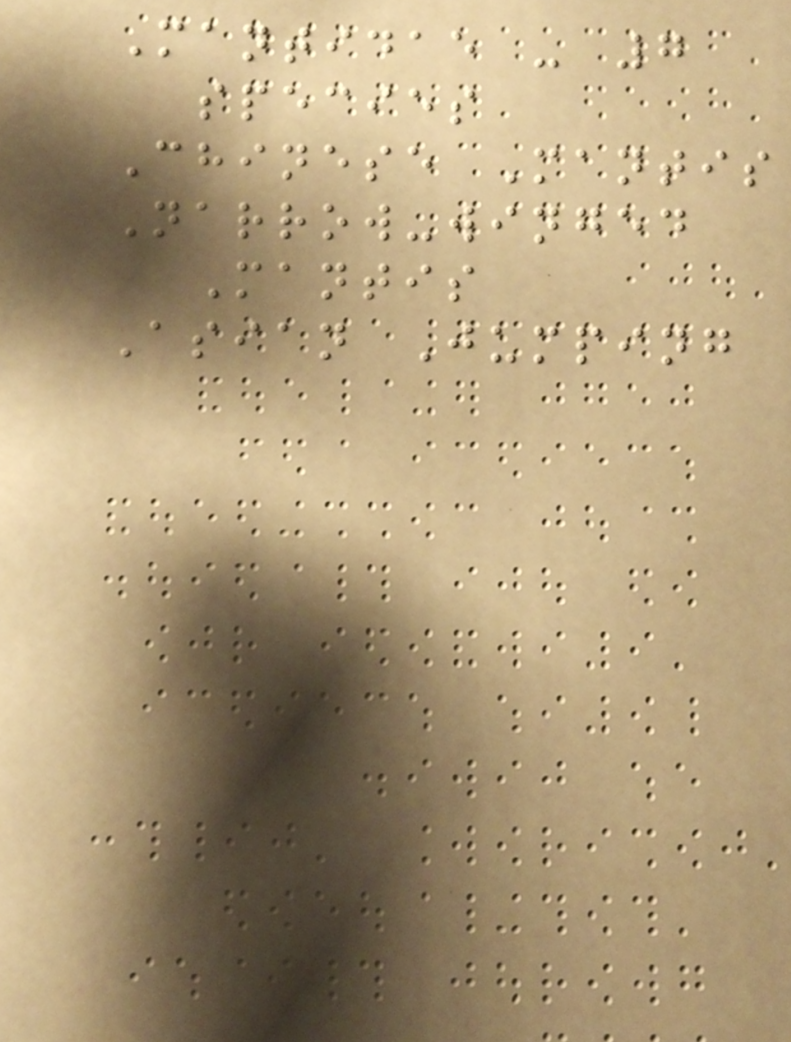Mantidae - 7
species
Chinese Mantis
Narrow-winged
Mantis
Asian Jumping
